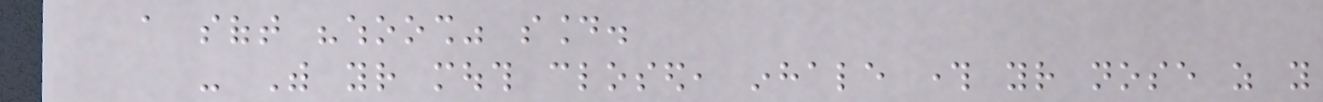a soft "whoosh" sound.
- With your mouth closed, inhale through your nose as you
